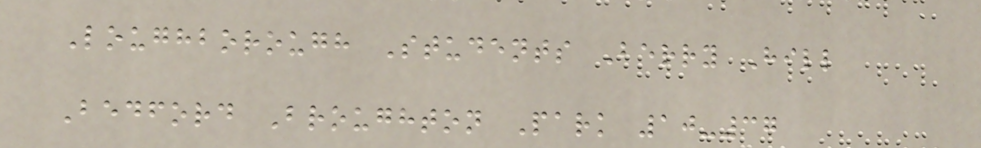Loughborough Students Berry Hill
Bedford Broughton Park 10-37
